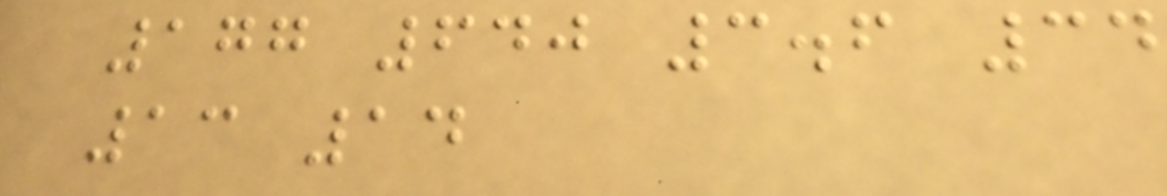177 640 3.6 34
13 14
